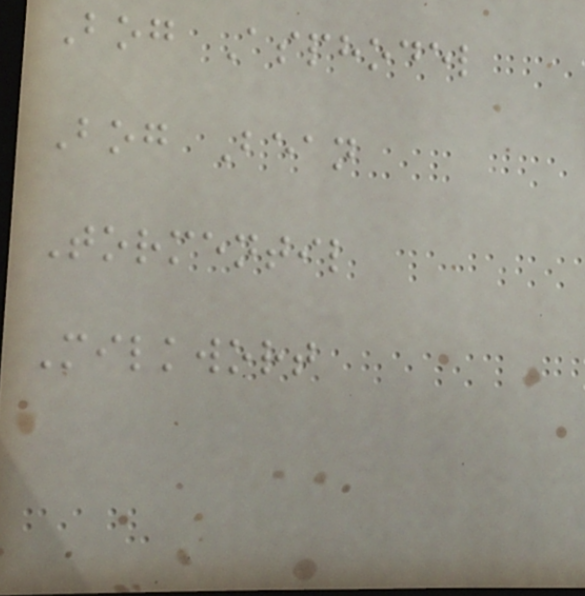Bog Asphodel
Bog Bean
Tormentil
Milkwort
